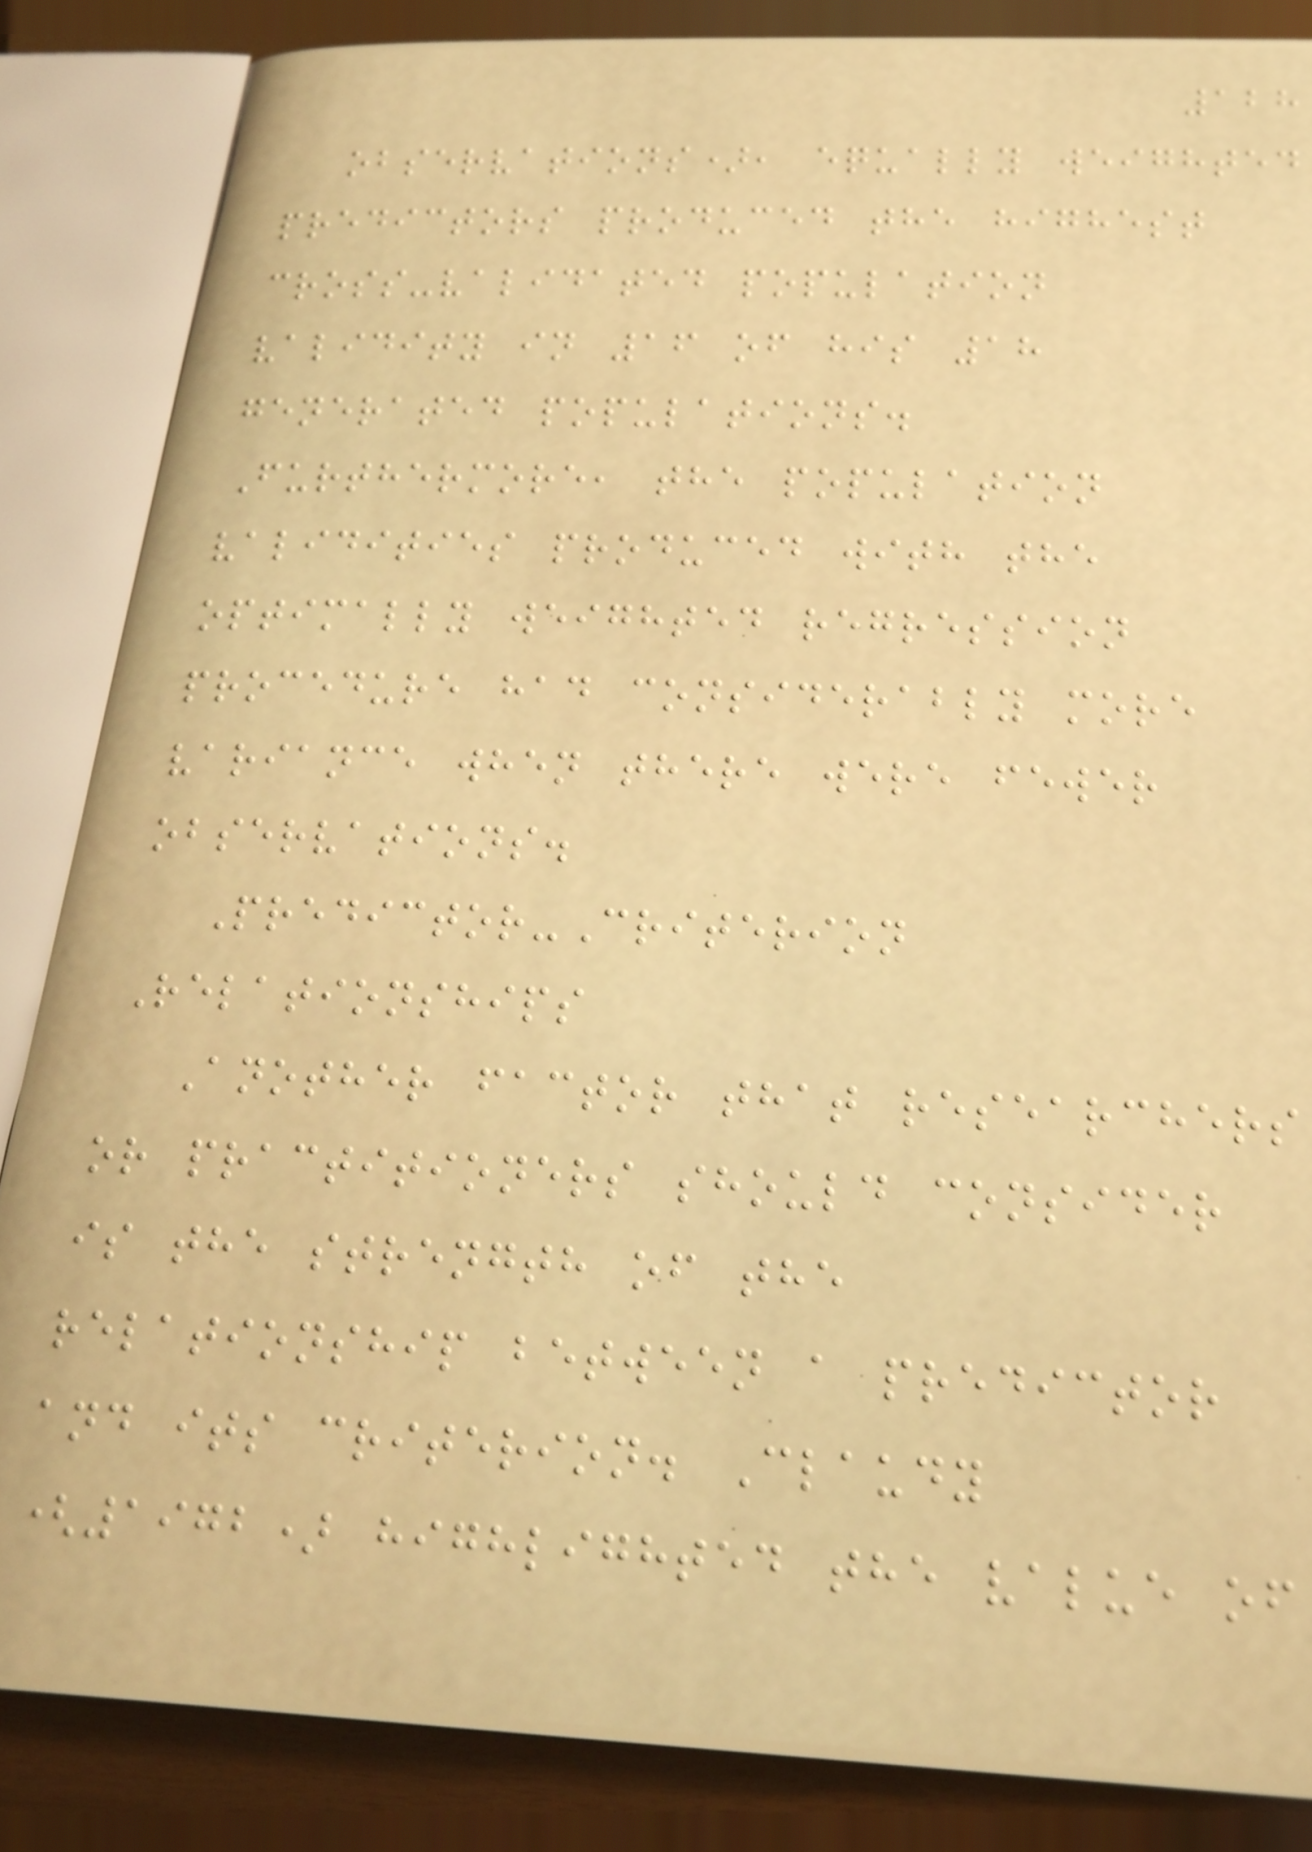128
observations), equally weighted
predictors produced the highest
cross-validated population
validity in 16 of his 18
generated populations.
Furthermore, the population
validities produced with the
optimally weighted regression
procedure had considerably more
variance when there were fewer
observations.
Predictor-Criterion
Relationships
Another factor that researchers
or practitioners should consider
is the strength of the
relationship between a predictor
and its criterion. Claudy
(1972) highlighted the value of
